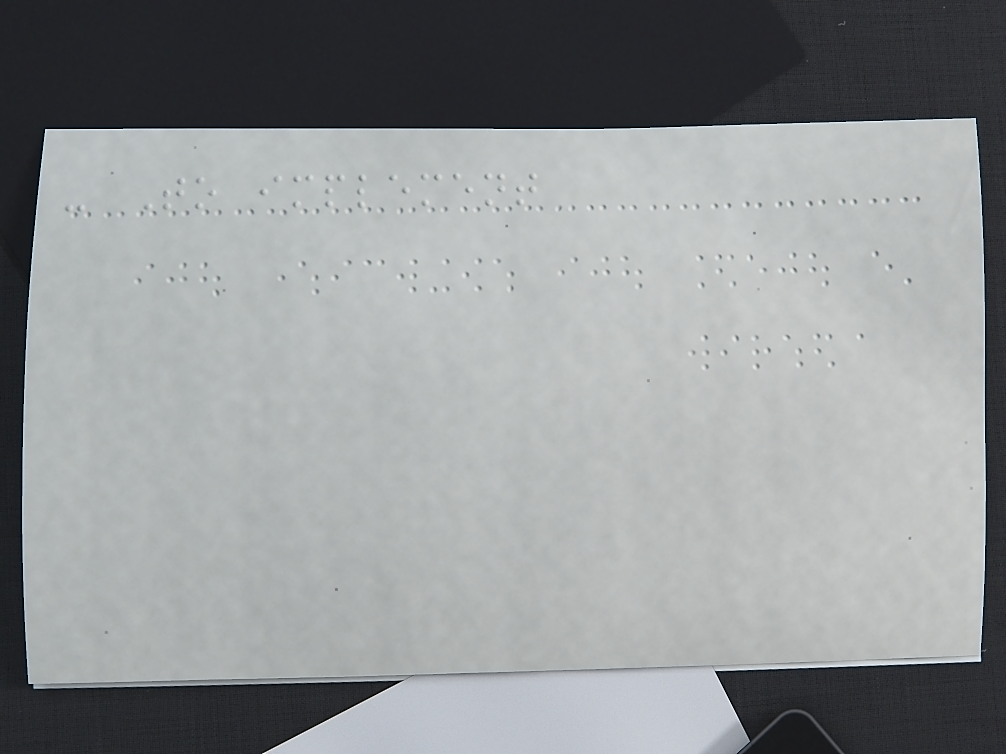- To implement
